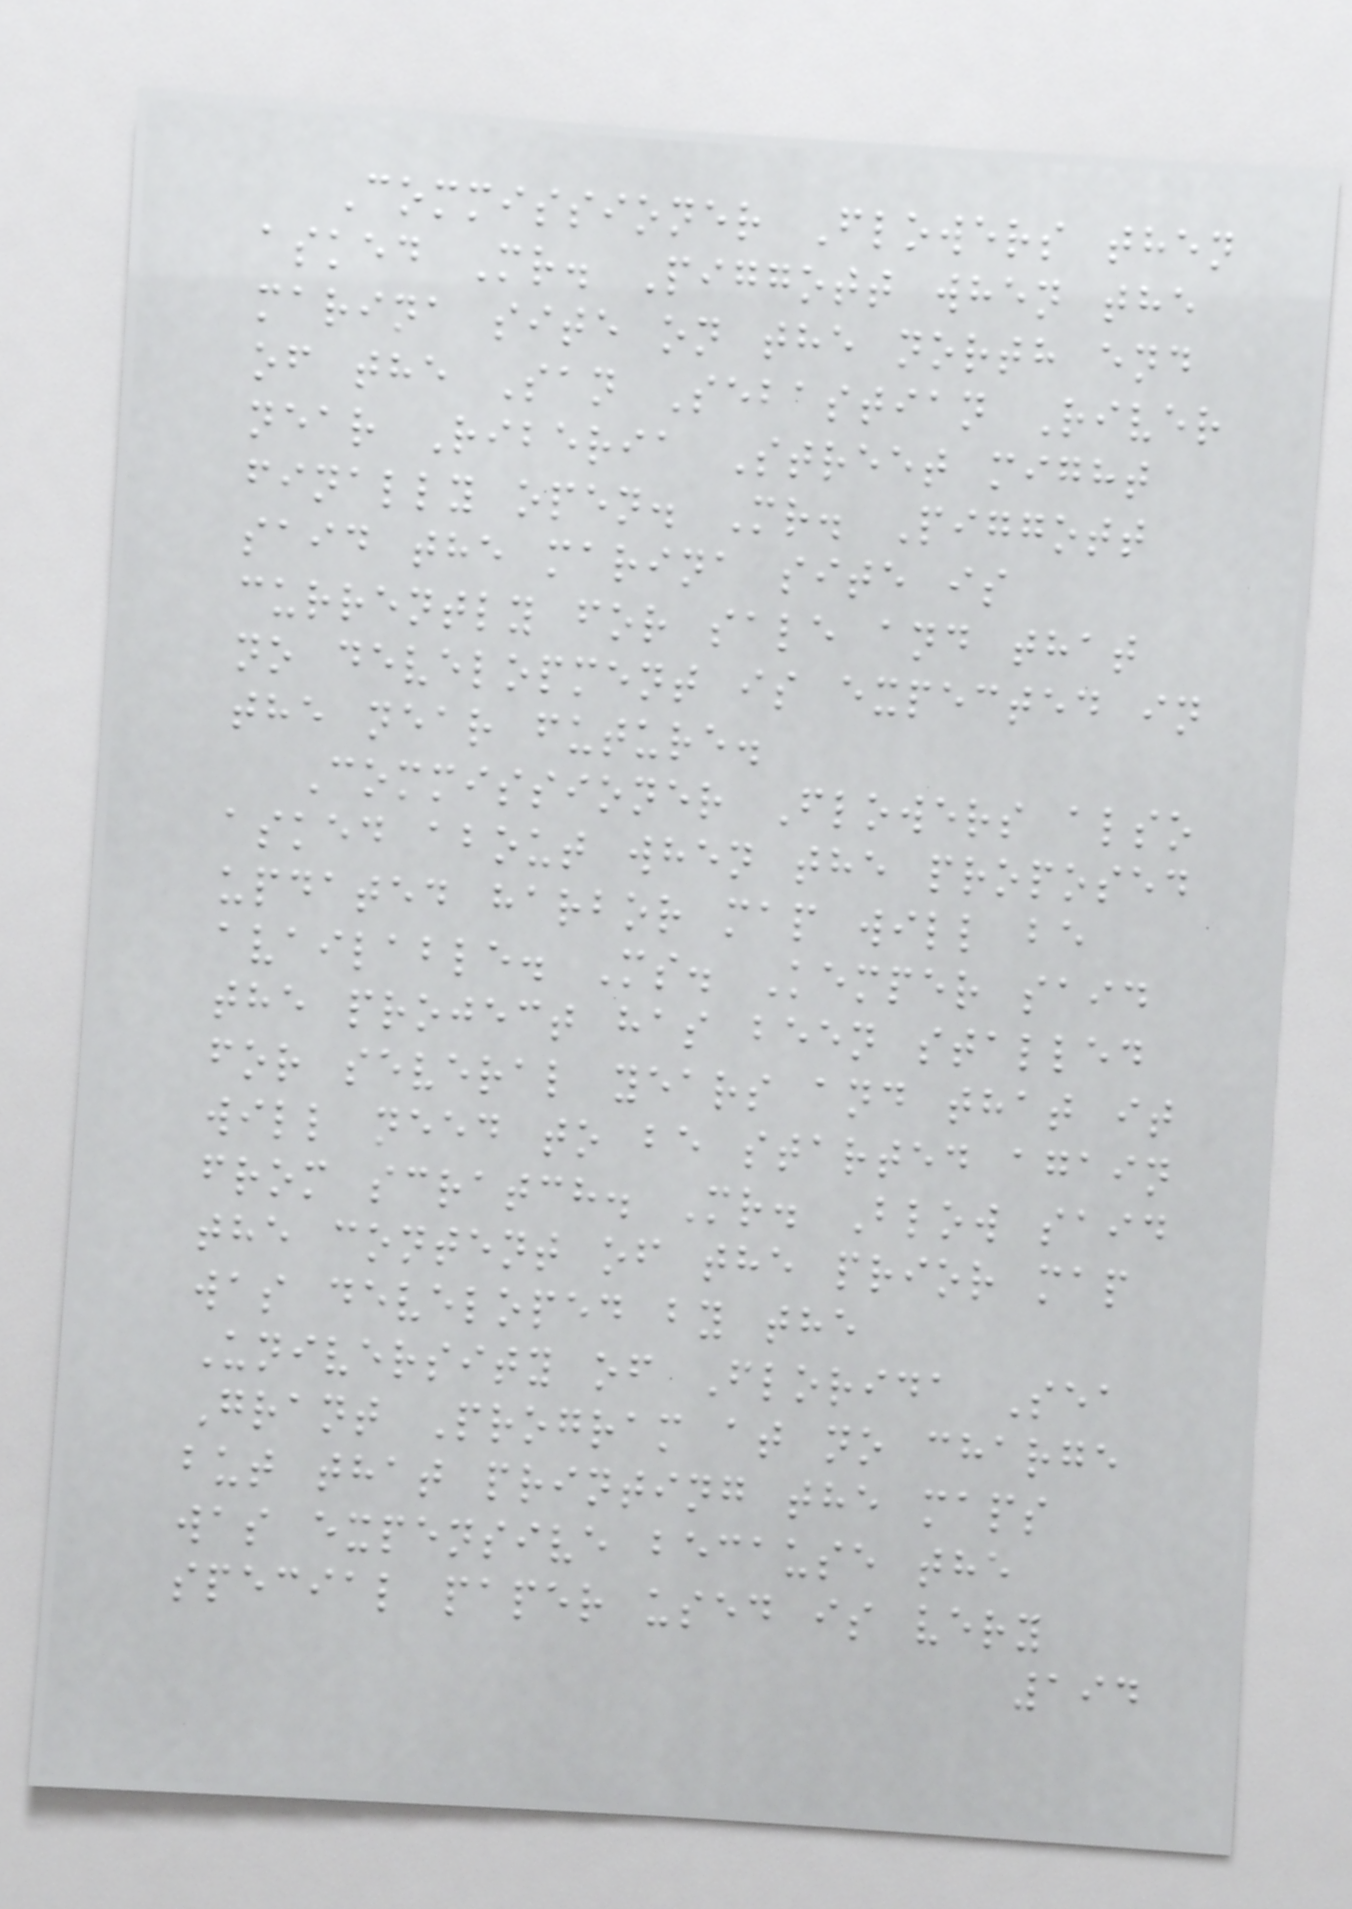Commissioner Flowers then
asked Mr. Piggott when the
marina site on the north end
of the San Sebastian River
near Riberia Street might
finally open. Mr. Piggott
said the marina site is
currently for sale and that
no development is expected in
the near future.
Commissioner Flowers also
asked about when the proposed
updated harbor map will be
available. Ms. Kemper said
the project has been stalled
for several years and that it
will need to be started again
from scratch. Mr. Blow said
the content of the prior map
was developed by the
University of Florida Sea
Grant Program at no charge
but that printing the maps
was expensive because the
special paper used is very
194
